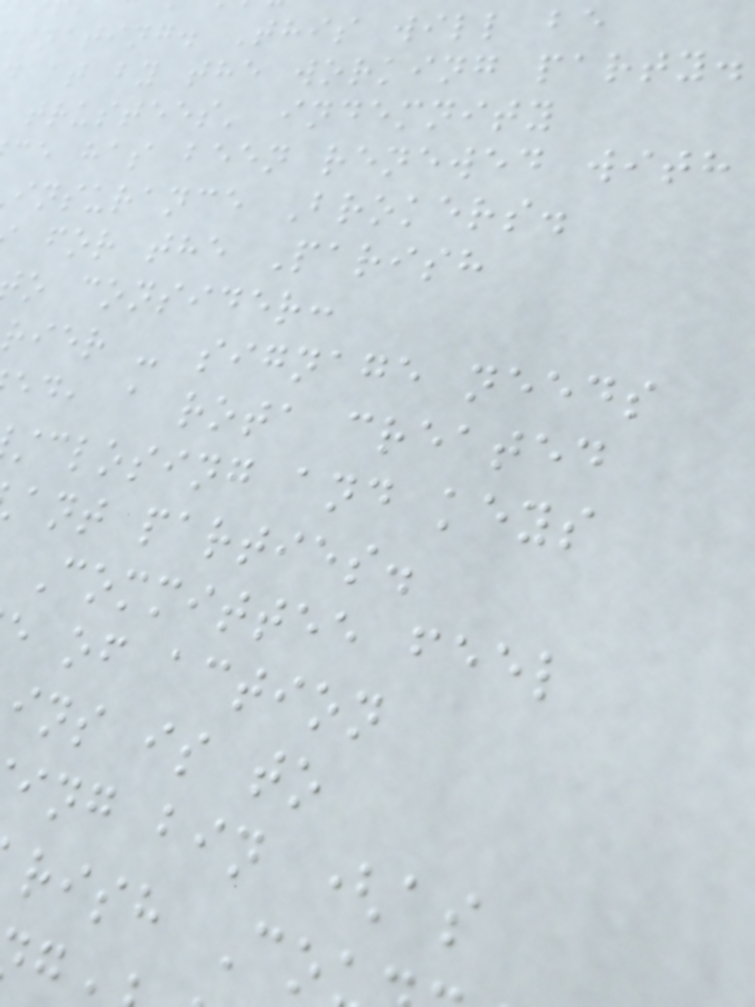inating. This will be
at by the working party.
trustees' indemnity
ce has been renewed with
insurance Brokers.
for the Parish
o consider:
rier - signage needs
ed, a rota created
closing and keys
ant parties.
Committee feel
e of action
ins is to
ing bin (as
rish Co
